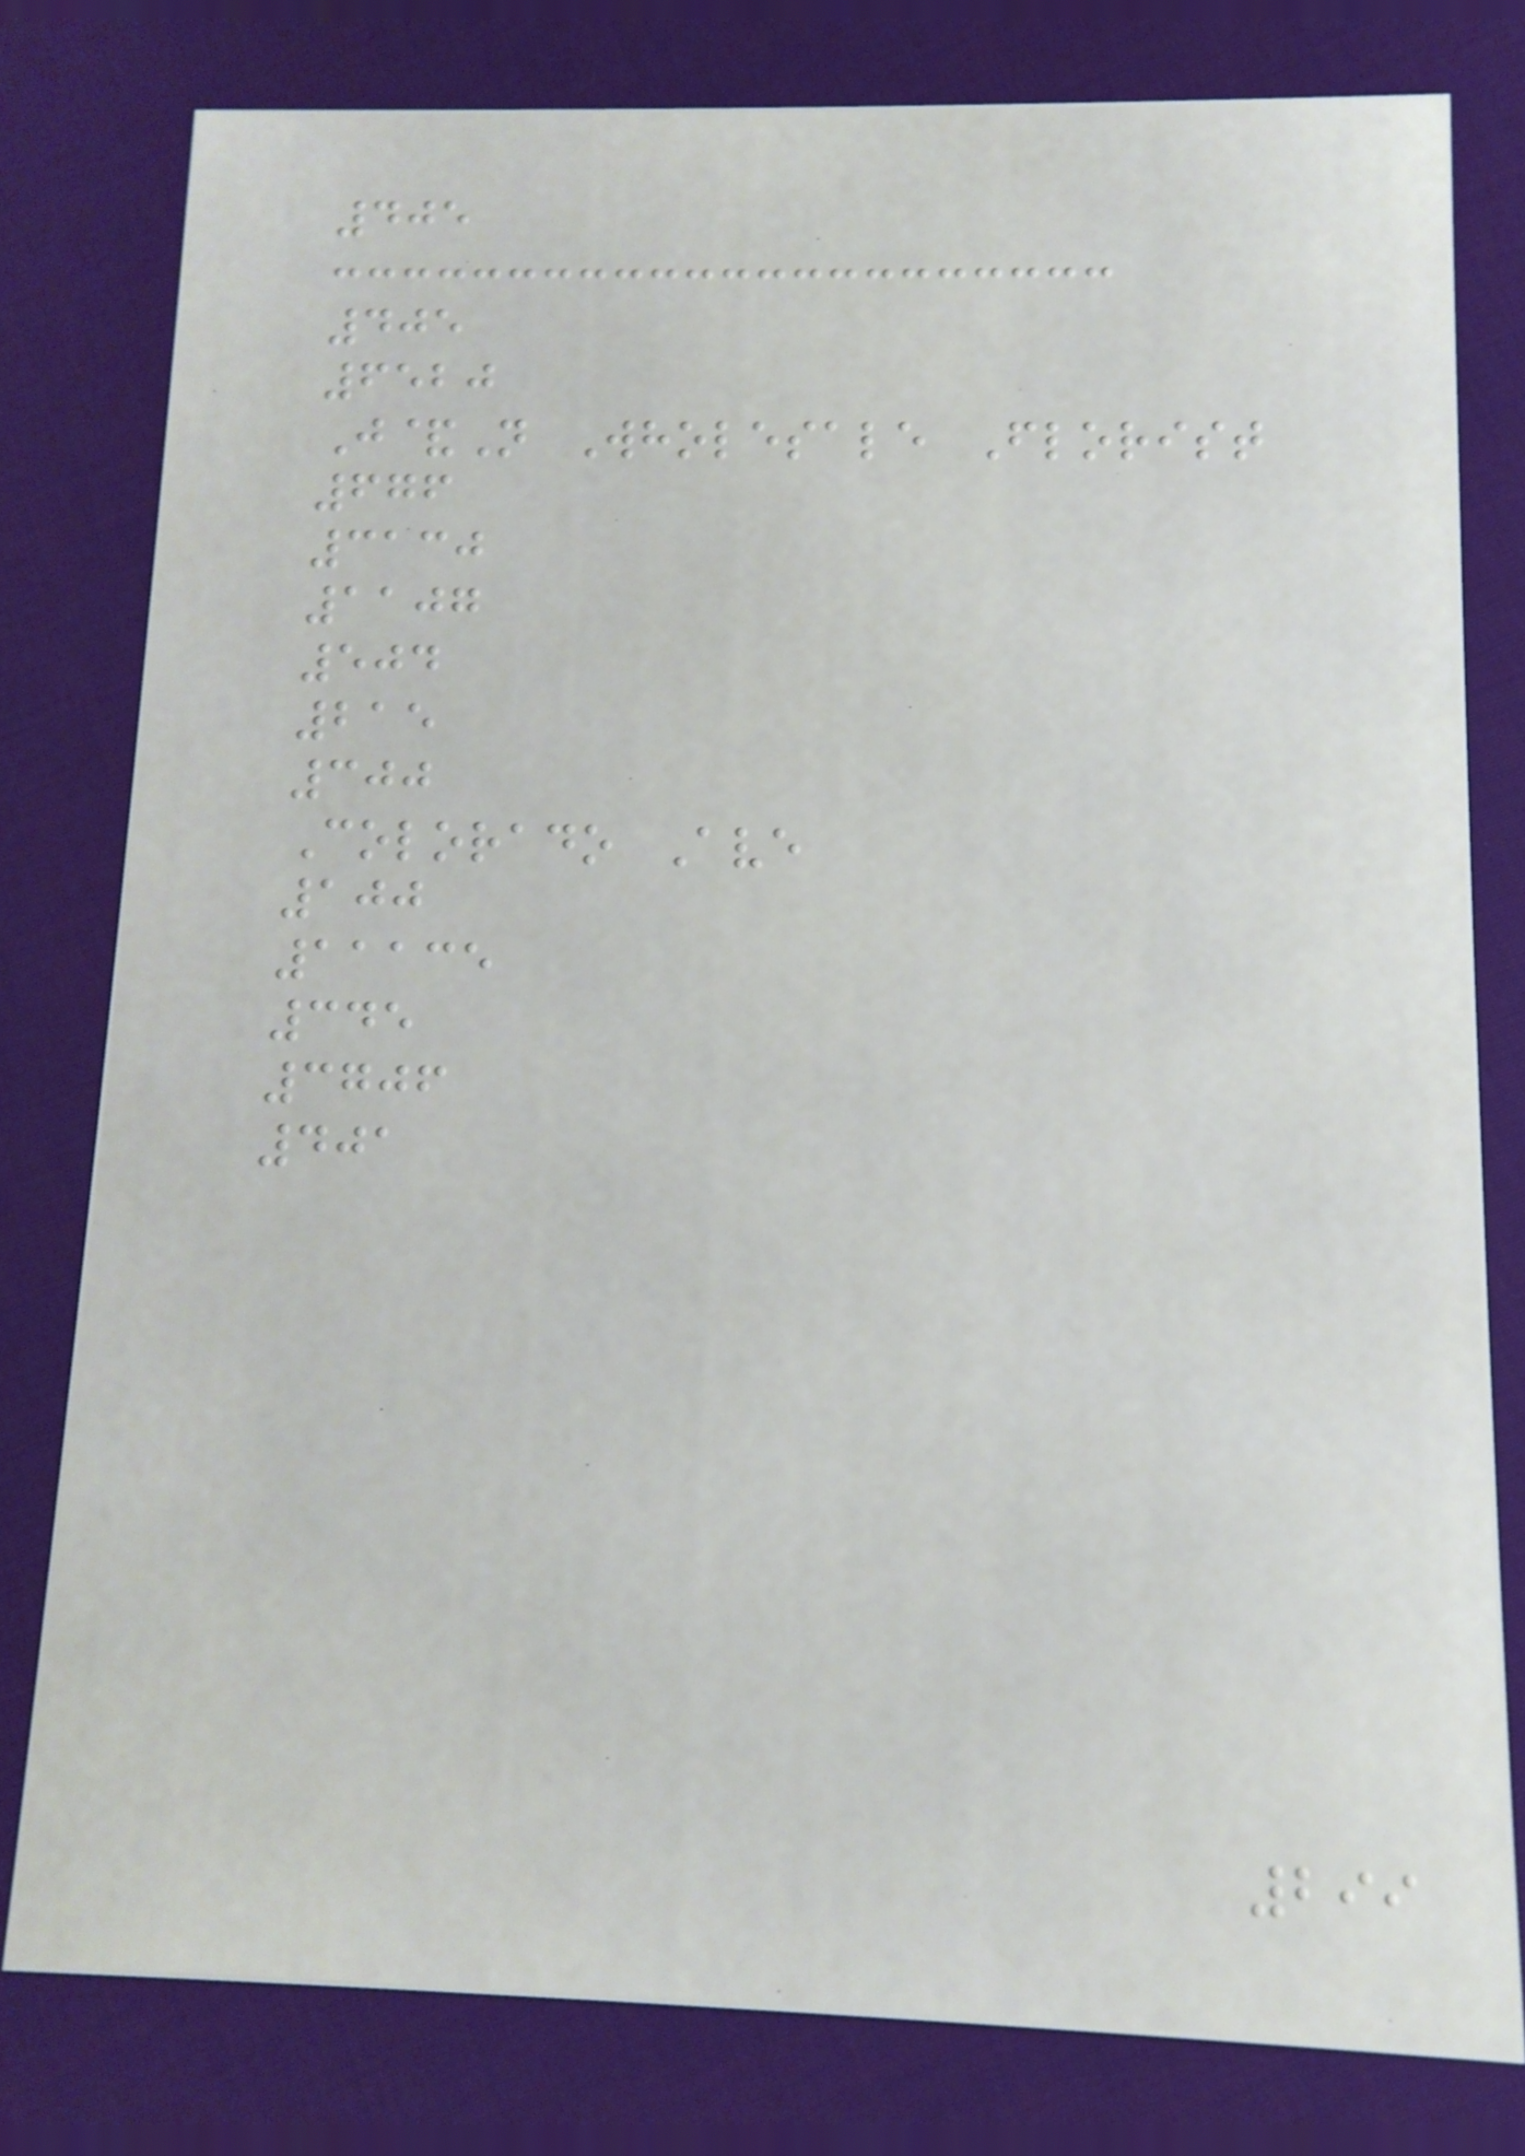405
405
6520
J&N Wholesale Florist
676
3130
1107
504
215
300
Colorado Ave
100
11135
345
3706
401
299
